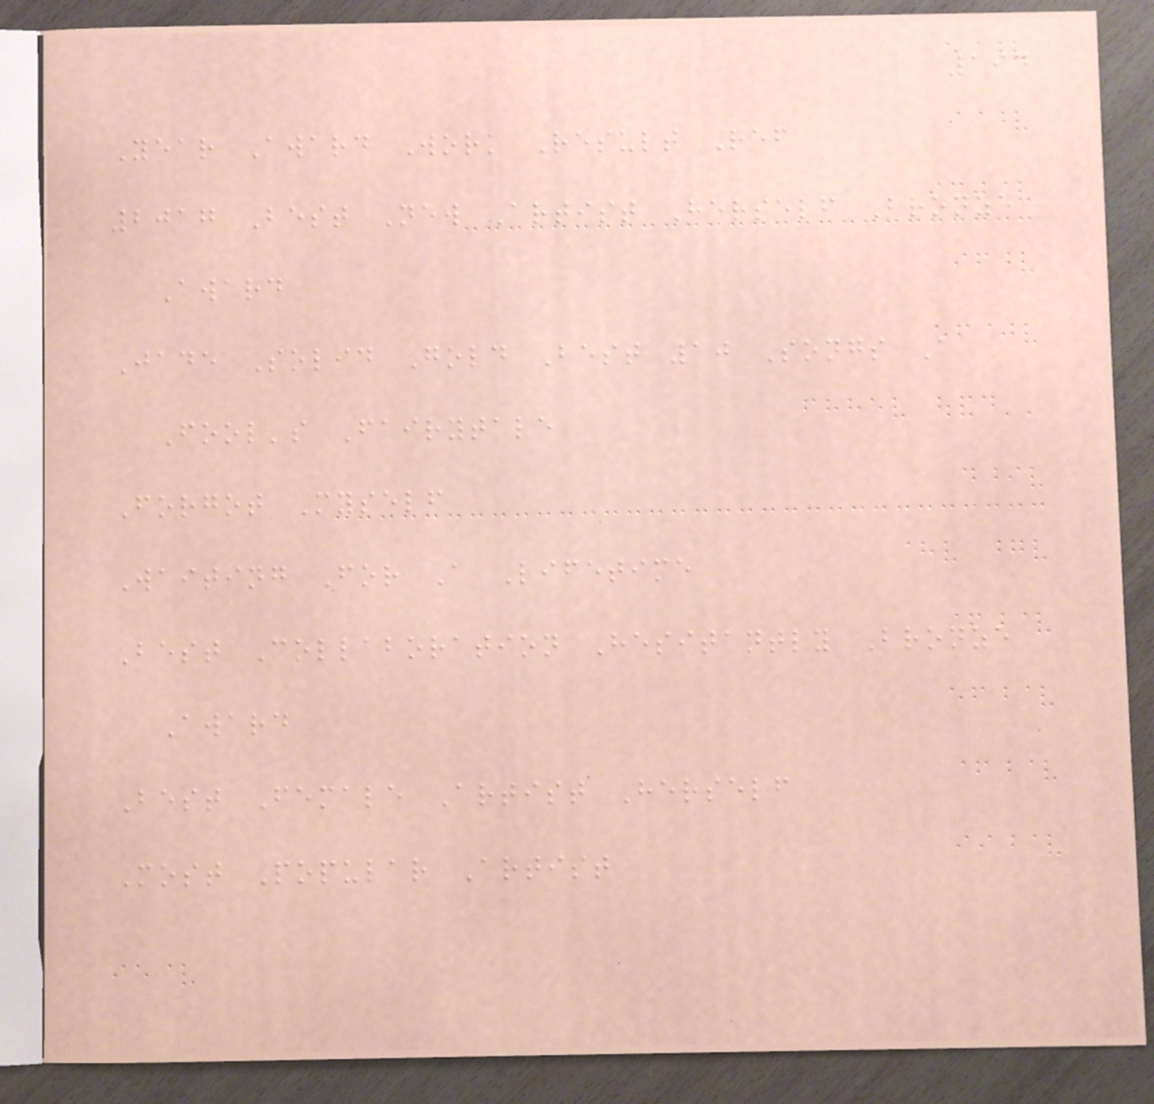194
Year Award Work Result Ref
2017 Best New Artist Herself Bronze
Award
Jade Solid Gold Best 10 Songs A
Fool's Fairytale
Forgot Myself
Waiting For A Lifetime
Best Collaboration Hesitantly Bronze
Award
Best Female Artist Herself
Most Popular Artist
